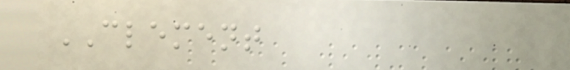CLEMENT
